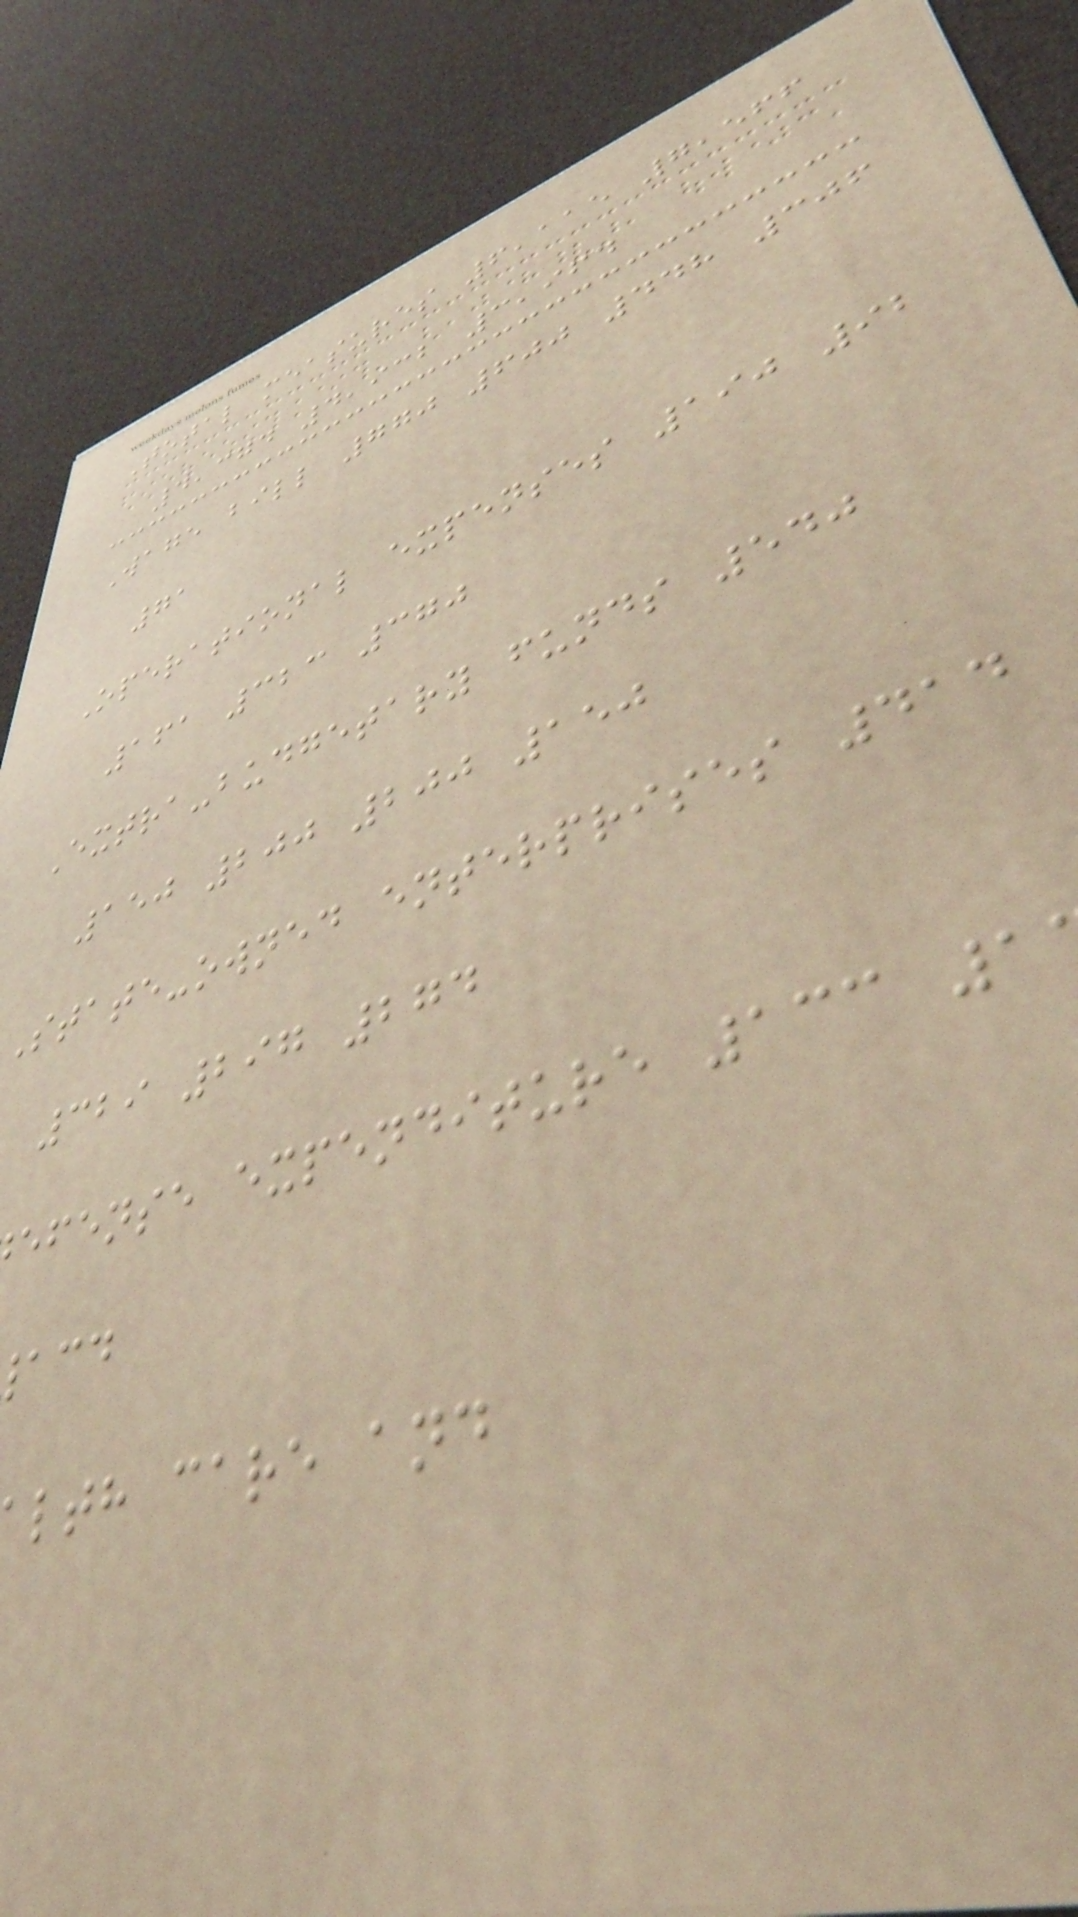Total measures 6,115 7,566
4,374 4,932 3,964
Wage bill 770 600 448 306
71
Operational expenses 190 92
161 323 370
Extra-budgetary funds 540
150 200 200 150
State-owned enterprises 414
329 297 274
efense expenditure 133 1
lth care and
